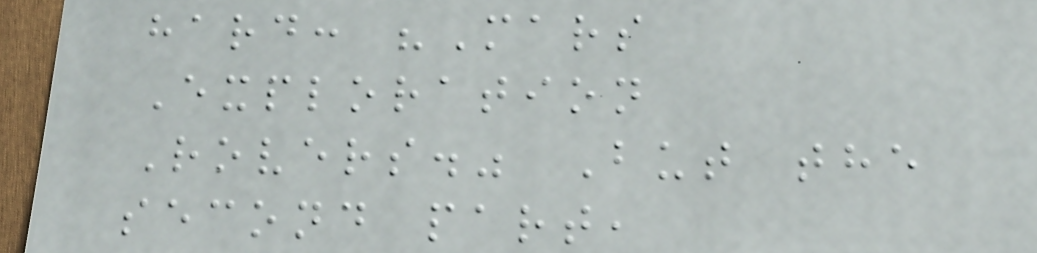hard: "Mars
Exploration
Rovers." But the
second part,
